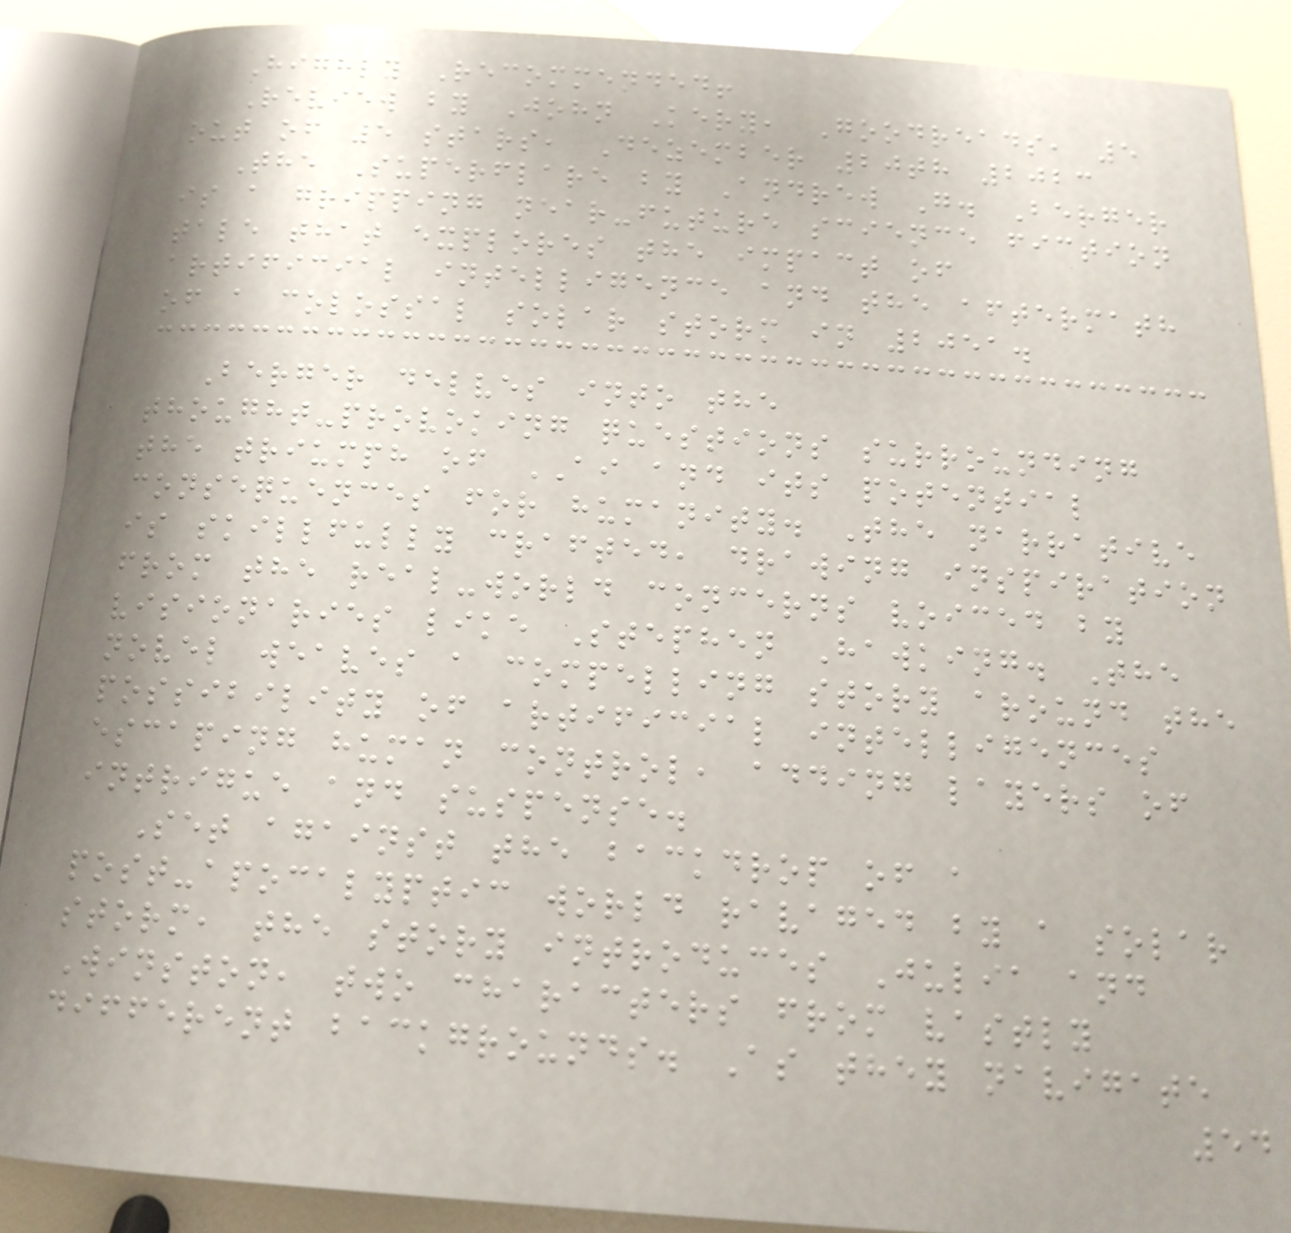Highly Recommended!
Review by John Kery, Goodreads, 5
out of 5 stars, Dezember 20th 2023
The Superflare by Andrew G. Berger
is a gripping near-future science fiction
tale that explores the impact of
artificial intelligence and the aftermath
of a colossal solar storm in 2051.
Berger delves into the
thought-provoking questions surrounding
the triumph of AI and its potential
consequences for humanity. The narrative
is skillfully crafted, drawing inspiration
from the real-world concerns voiced by
visionaries like Stephen Hawking. The
novel weaves a compelling story around the
possibility of artificial intelligences
escaping human control, adding layers of
intrigue and suspense.
Set against the backdrop of a
post-apocalyptic world ravaged by a solar
storm, the story introduces Julia and
Winston, two characters from vastly
different backgrounds. As they navigate
54
